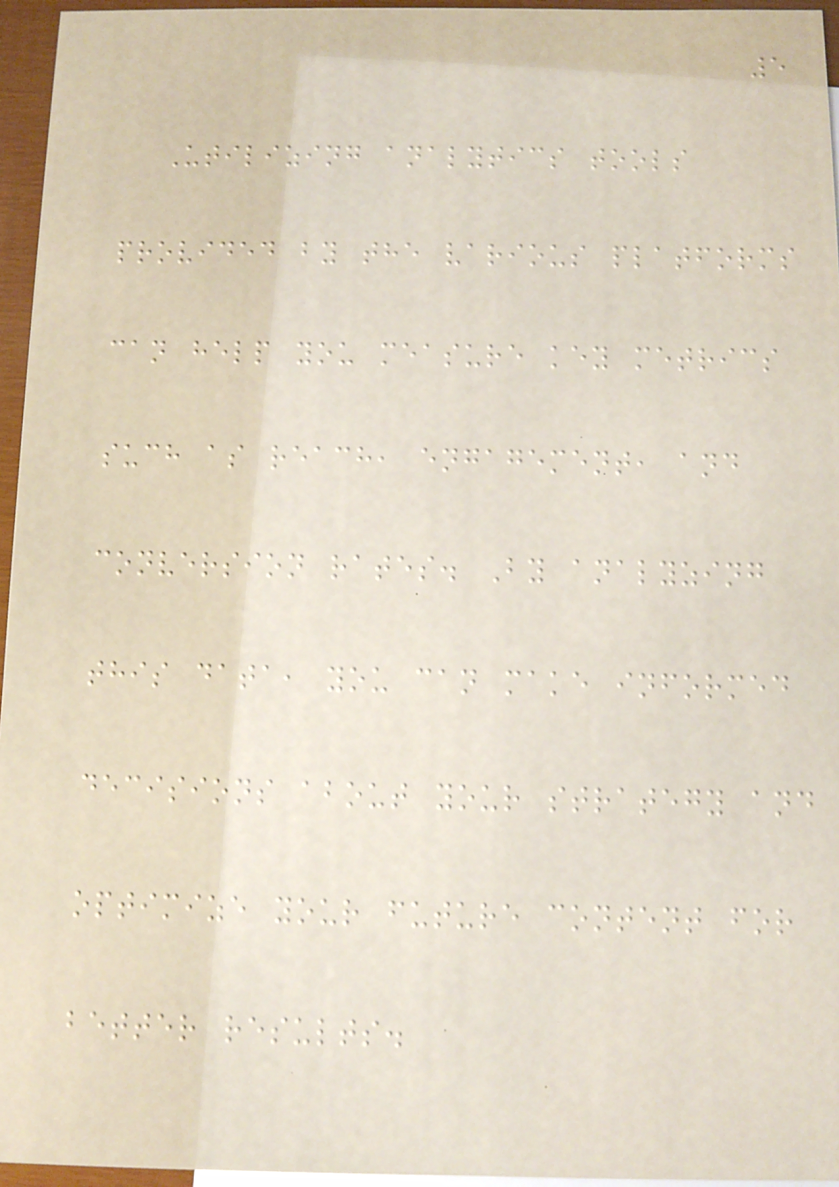5
Utilizing analytics tools
provided by the various platforms
can help you measure key metrics
such as reach, engagement, and
conversion rates. By analyzing
this data, you can make informed
decisions about your strategy and
optimize your future content for
better results.
